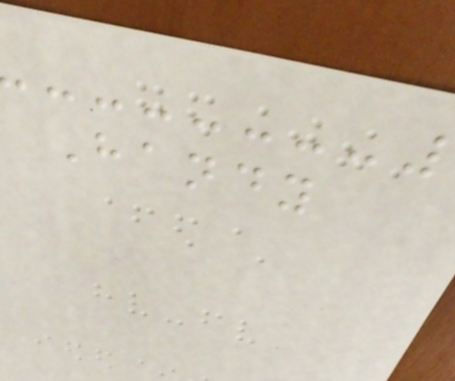Handy
